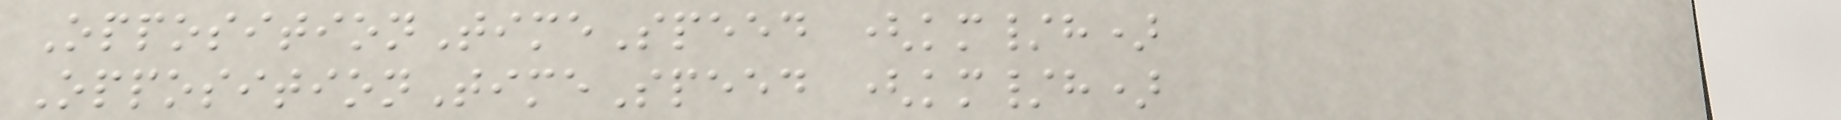OppositionTimeSpeed (km/h)
OppositionTimeSpeed (km/h)
